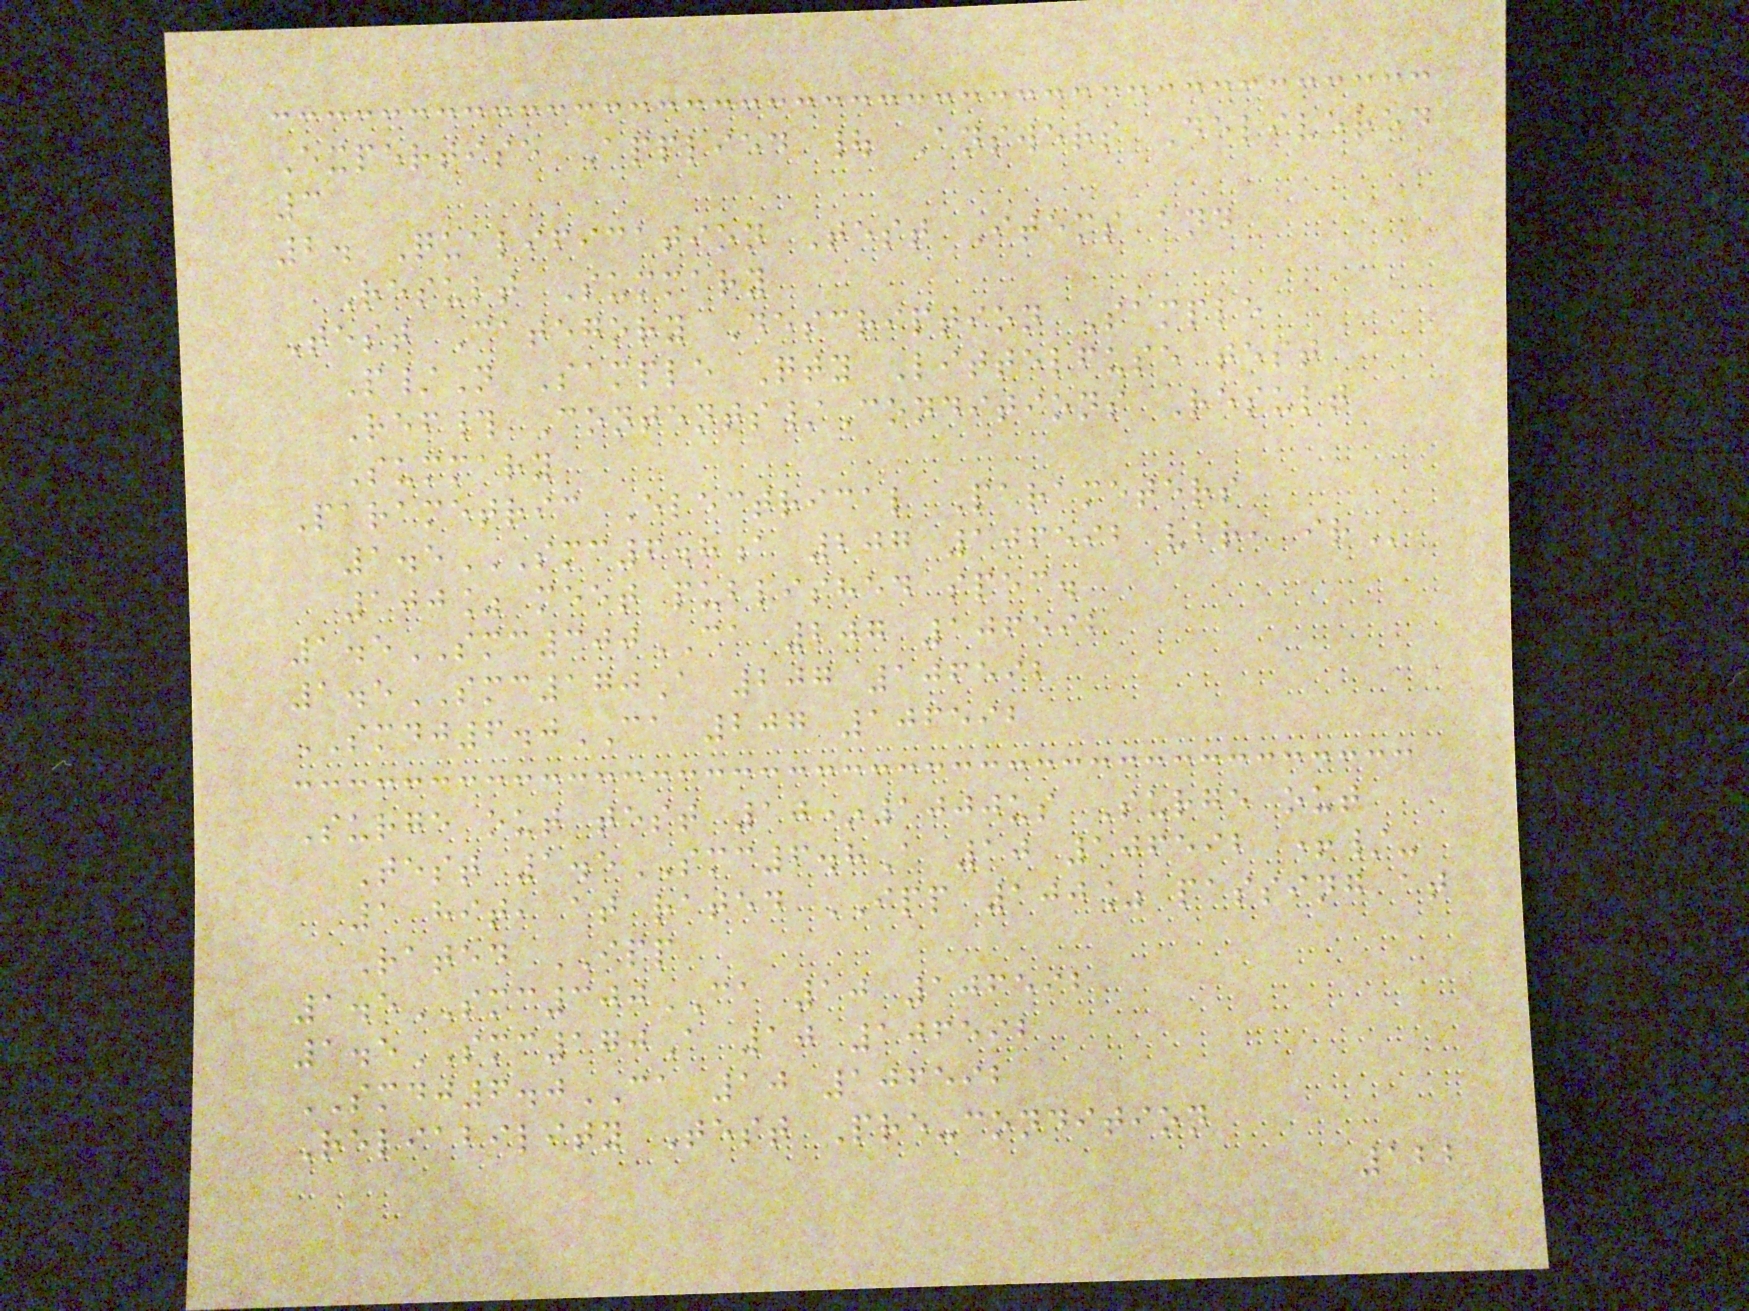Expertise Applied | Answers Delivered
3
2. Qualification Test Items and
Result Summary
Test Category Description Sample
P/N Sample Qty Littelfuse test
Ref# Contents/Conditions Result
Summary
Parametric Electrical Parameters
1.5SMC6.8A 207 106592 VBR, IR
100% meet published spec.
1.5SMC300CA 207 106592
1.5SMC170A 207 106592
SMDJ6.0CA 207 106592
Surge out test 10*1000us Surge out
Test 1.5SMC6.8A 10 106592 +/-
1 hit, at rated IPP 100% passing at
Rated IPP
1.5SMC300CA 10 106592
1.5SMC170A 10 106592
SMDJ6.0CA 10 106592
Reliability Test Pre-condition
122
